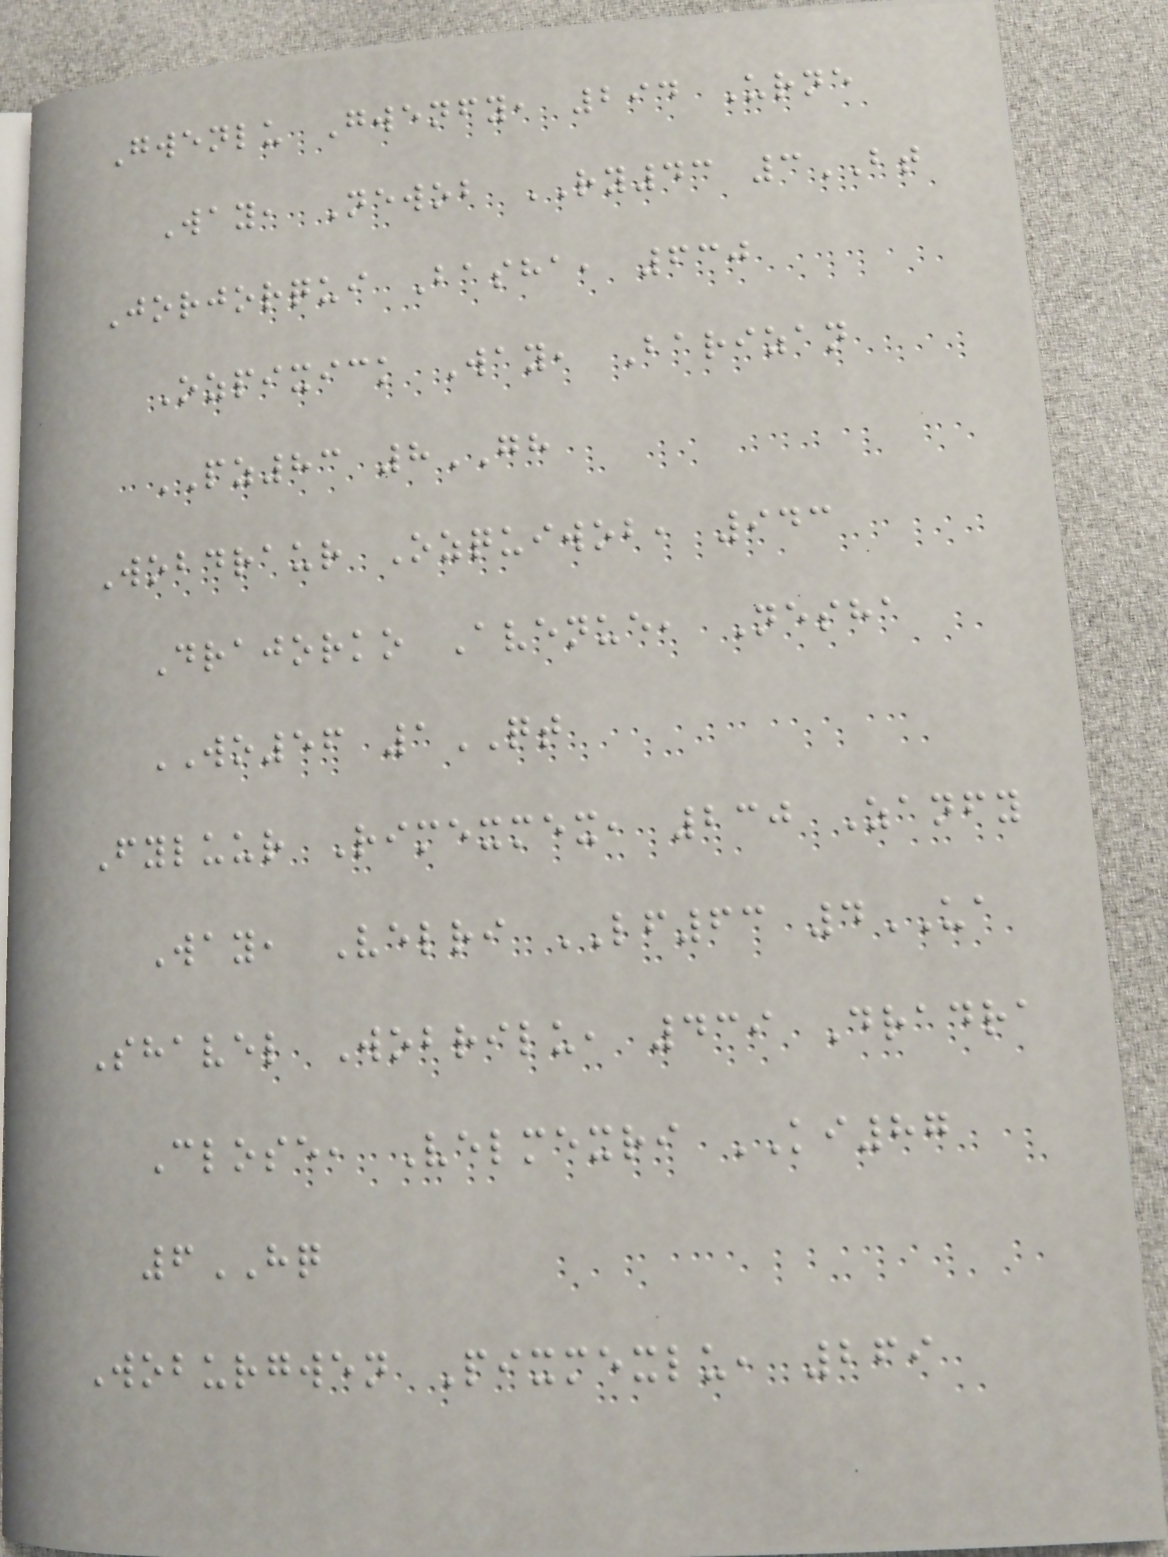Gwenlu Gwenfy, 294 Urne
Way, Newob RY43 3BT
Jorjorqui Basha, 630
Ozpixick Way, Barizan
PZ83 8GH
Wobdraur Ozquiwob, 943
Drajorko Avenue, Nesha
WO56 1QT
Fyluur Rimexmex, 230 Zanfy
Way, Velri LF63 4UA
Shavel Wobrilu, 439 Dradra
Close, Velmexri KI87
6HQ
Woburgwen Pixmexlu, 269
